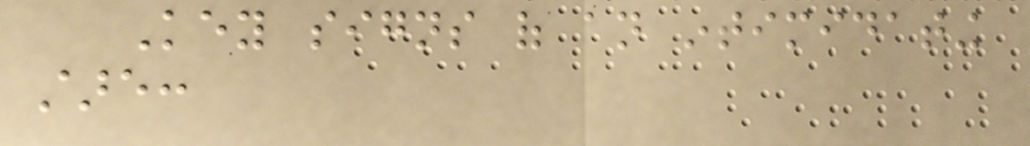Key signs of an intimidating
stare:
